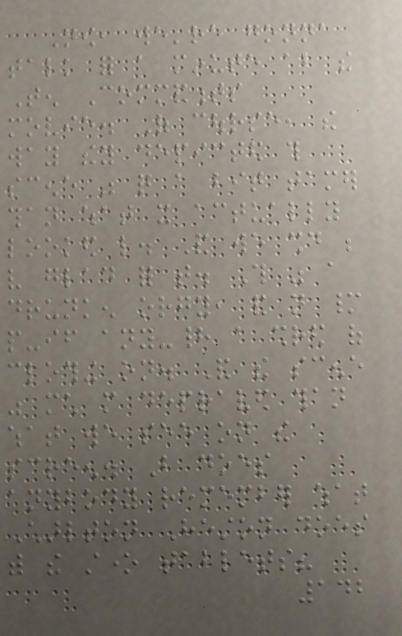Now, we're gonna
talk for a minute about the
Ten Commandments
movie. Of course, the
way they depicted this
scene was quite a bit tamer
than what it actually
looked like. And we should be
very glad for that. This was a
drunken orgy, and not many
people-if any-had a shred of
clothing on. And the scene
was much more depraved than
what we see on the
screen. But does
anybody remember what
Charlton Heston does
with the stone tablets?
142
